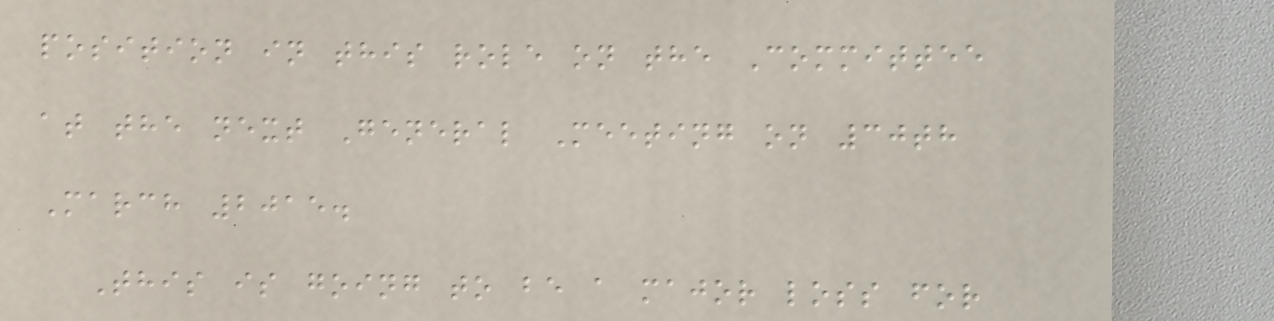position in this role on the Committee
at the next General Meeting on 30th
March 2015.
This is going to be a major loss for
